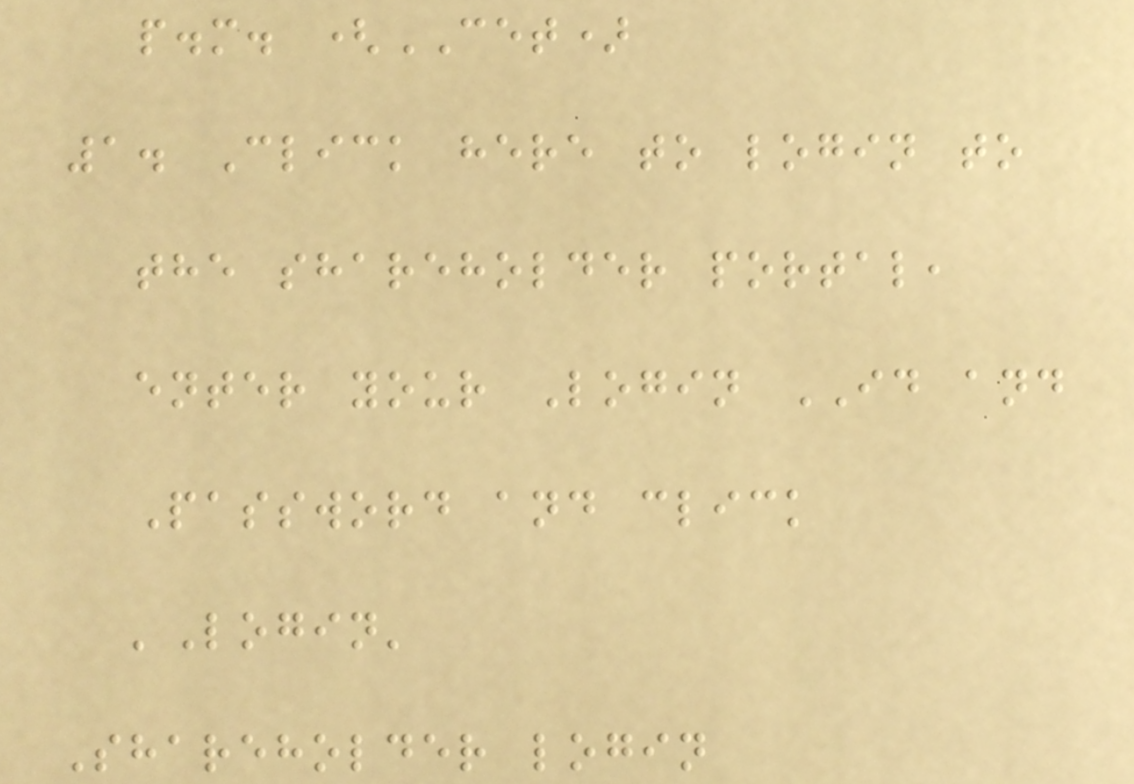p.m. (CET)
1. Click here to login to
the shareholder portal,
enter your Login ID and
Password and click
'Login'
Shareholder login
